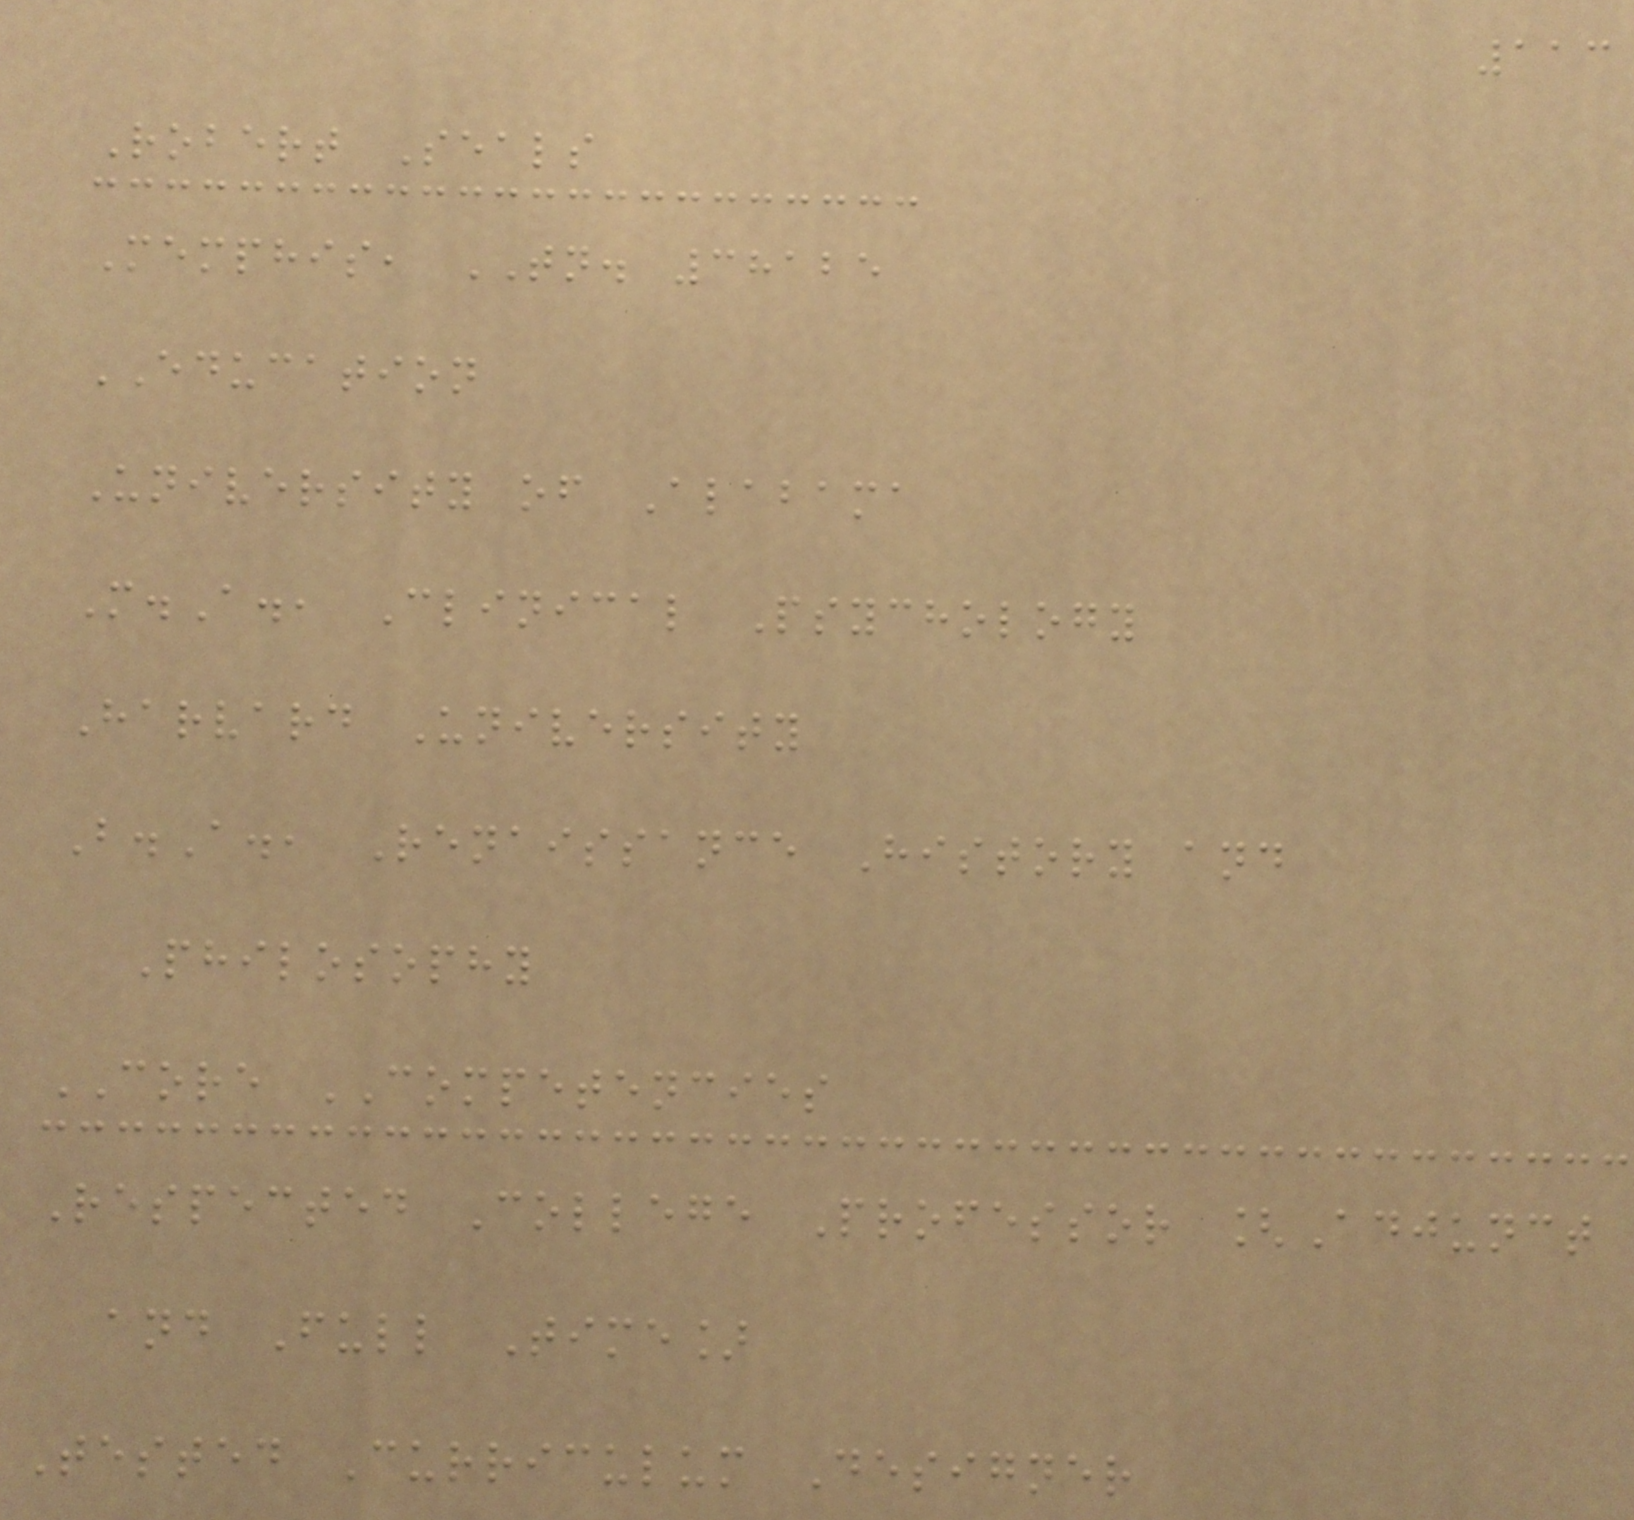113
Robert Seals
Memphis, TN. 38125
EDUCATION
University of Alabama
M.A., Clinical Psychology
Harvard University
B.A., Renaissance History and
Philosophy
CORE COMPETENCIES
Respected College Professor [Adjunct
and Full Time]
Tested Curriculum Designer
